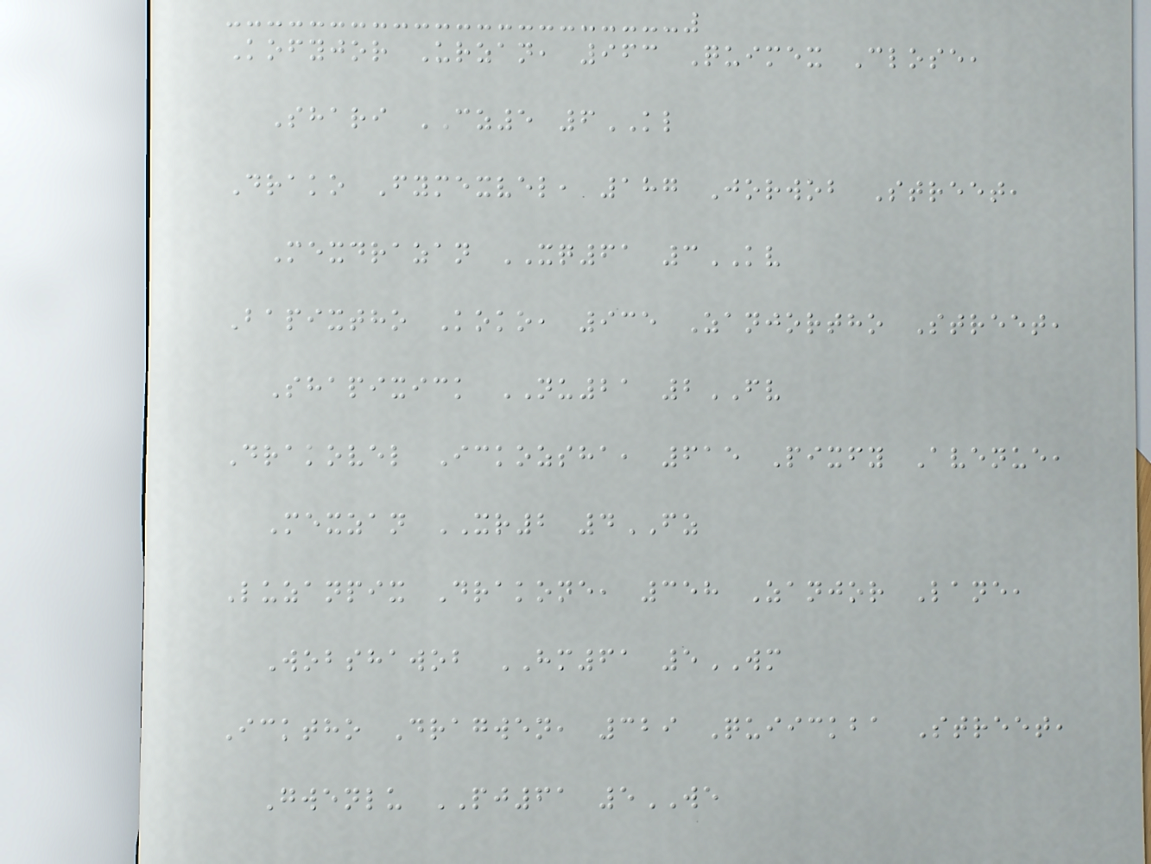Kofyjor Urzan, 963 Quimex Close,
Shari CZ5 6KL
Drako Fymexvel, 187 Jorwob Street,
Mexdrazan XQ61 3KV
Bapixtho Koko, 935 Zanjortho Street,
Shapixick NU21 2FV
Drakovel Ickozsha, 615 Pixfy Avenue,
Mexzan XR2 4FZ
Luzanpix Drakone, 358 Zanjor Lane,
Wobshawob HM61 5WM
Icktho Dragwen, 329 Quiickba Street,
Gwenlu PJ61 5WE
